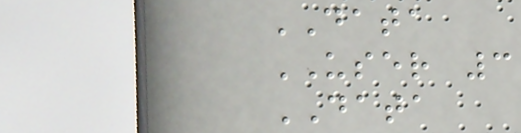DATA
USER 3
DATA
